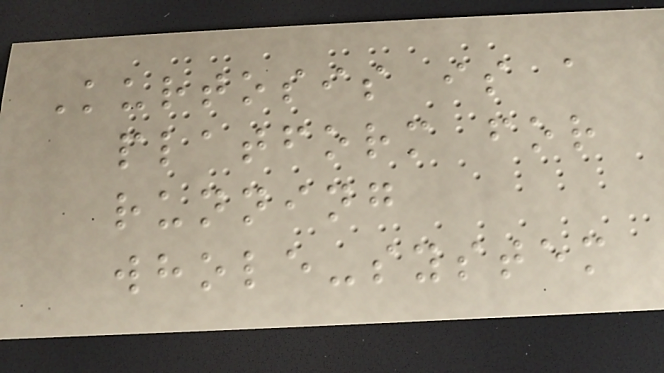Kurtosis is a
platform for
running
whole-system
